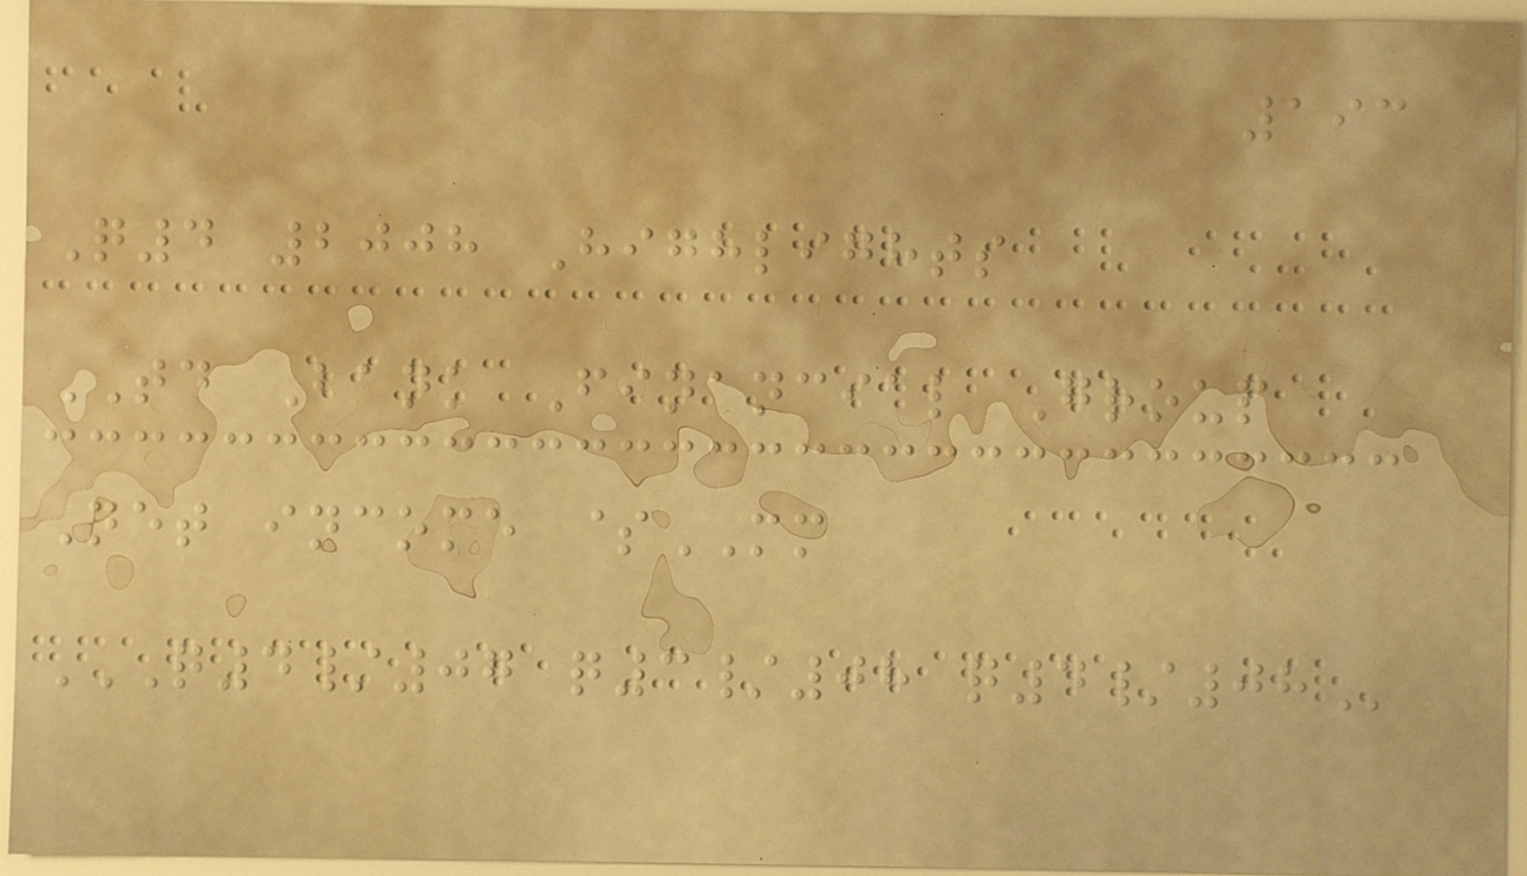193
Q4 2008 Highlights
TD Bank Financial Group
Net income $MM
Q4/07 Q3/08 Q4/08
